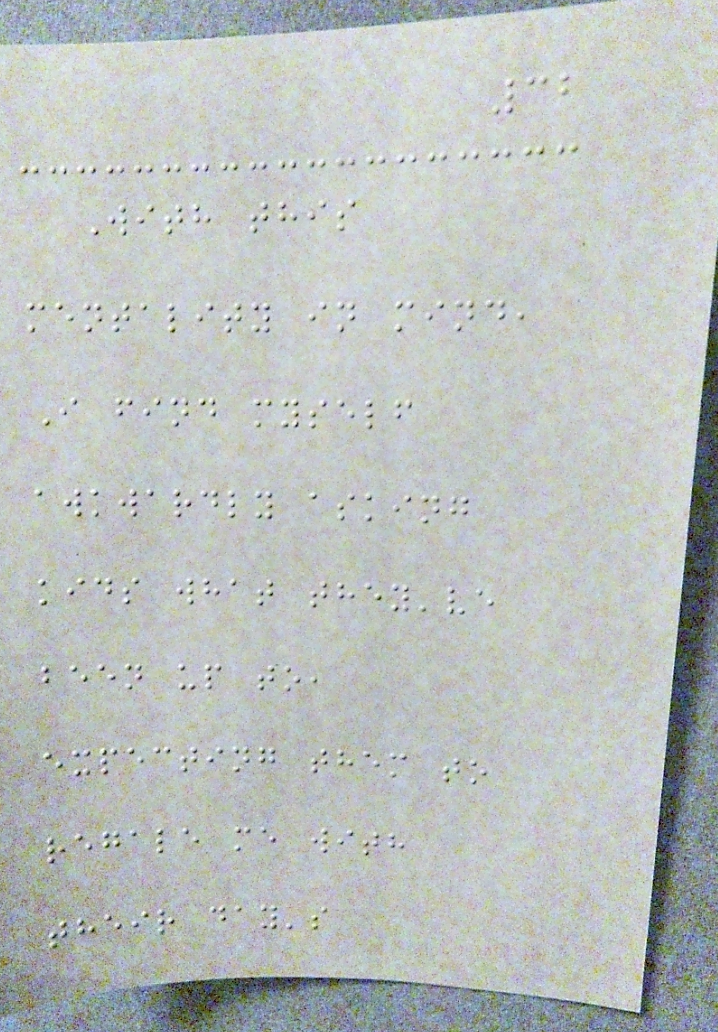32
With this
mentality in mind,
I find myself
awkwardly asking
kids what they've
been up to,
expecting them to
regale me with
their day's
